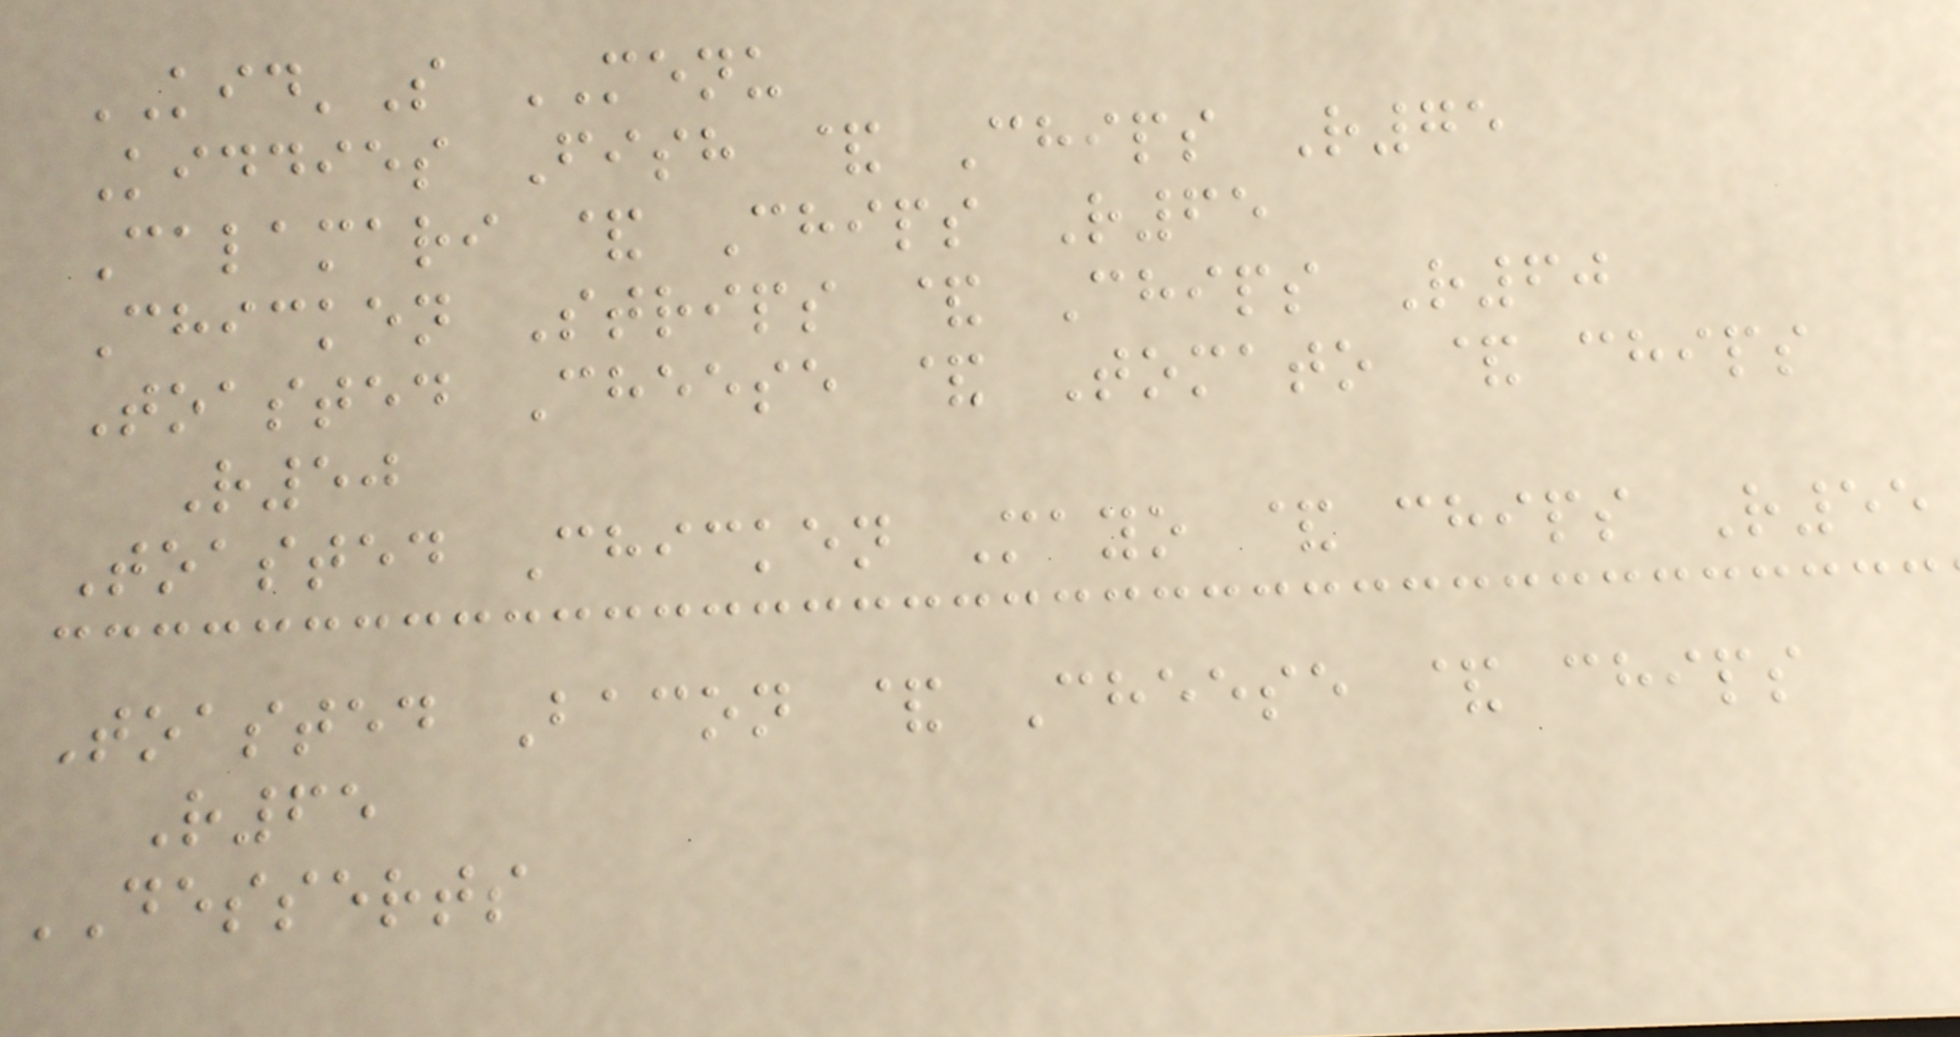KID'S MENU
Kiddies Fish & Chips R75
Calamari & Chips R65
Chicken Strips & Chips R60
Toasted Cheese & Tomato & chips
R50
Toasted Chicken Mayo & chips R55
Toasted Bacon & Cheese & chips
R65
DESSERTS
